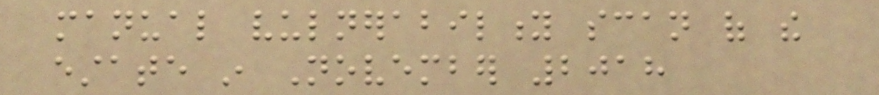manual vulnerability scan of the
estate in November 2018
